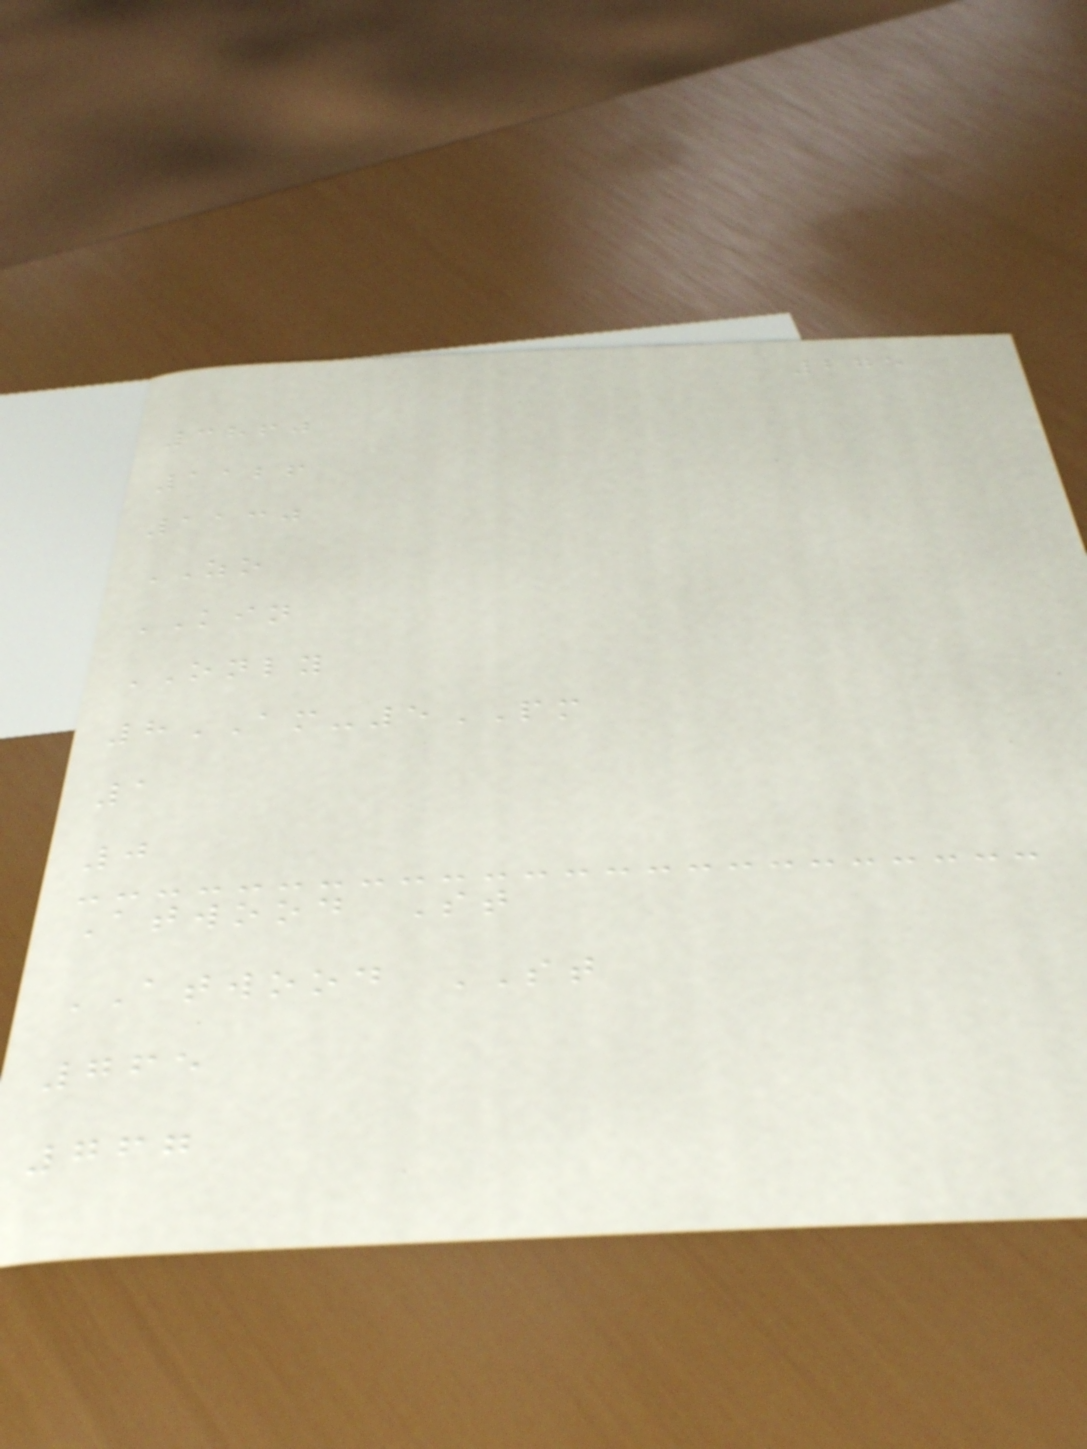275
3860
1126
1130
ZO
KIN
ONLY
8AM-5PM
1
0
Atwood St
ATWOOD ST
765
767
